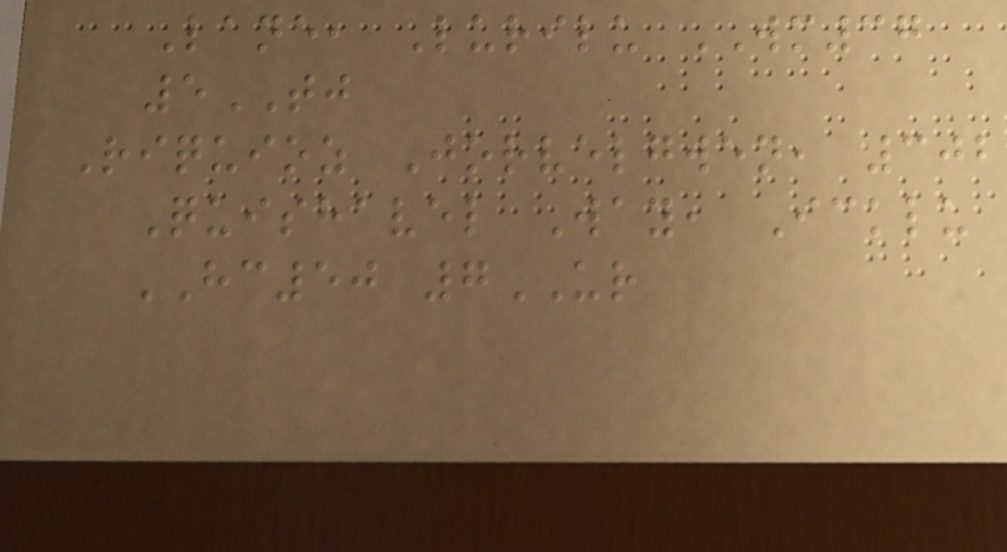Lane, Lurilu WM37
5TJ
Riquioz Jorvelgwen, 302
Quishavel Way, Icklu
HC50 7UR
